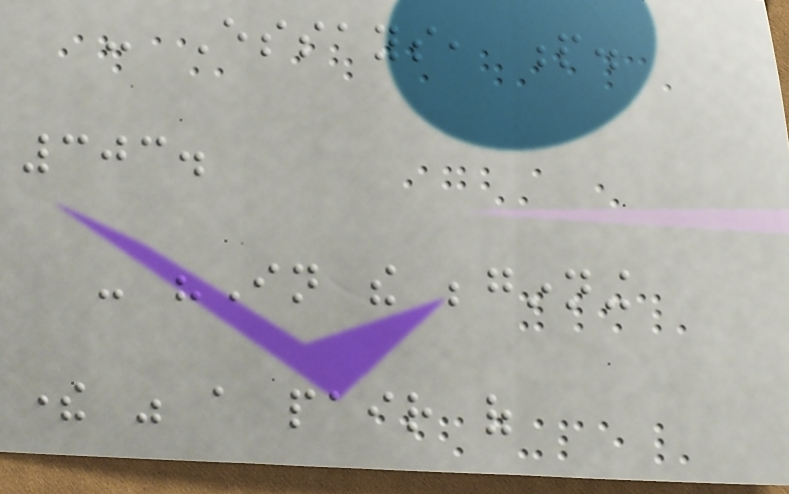- Essays, p.
303.
- "In the beginning
there was a pair of
